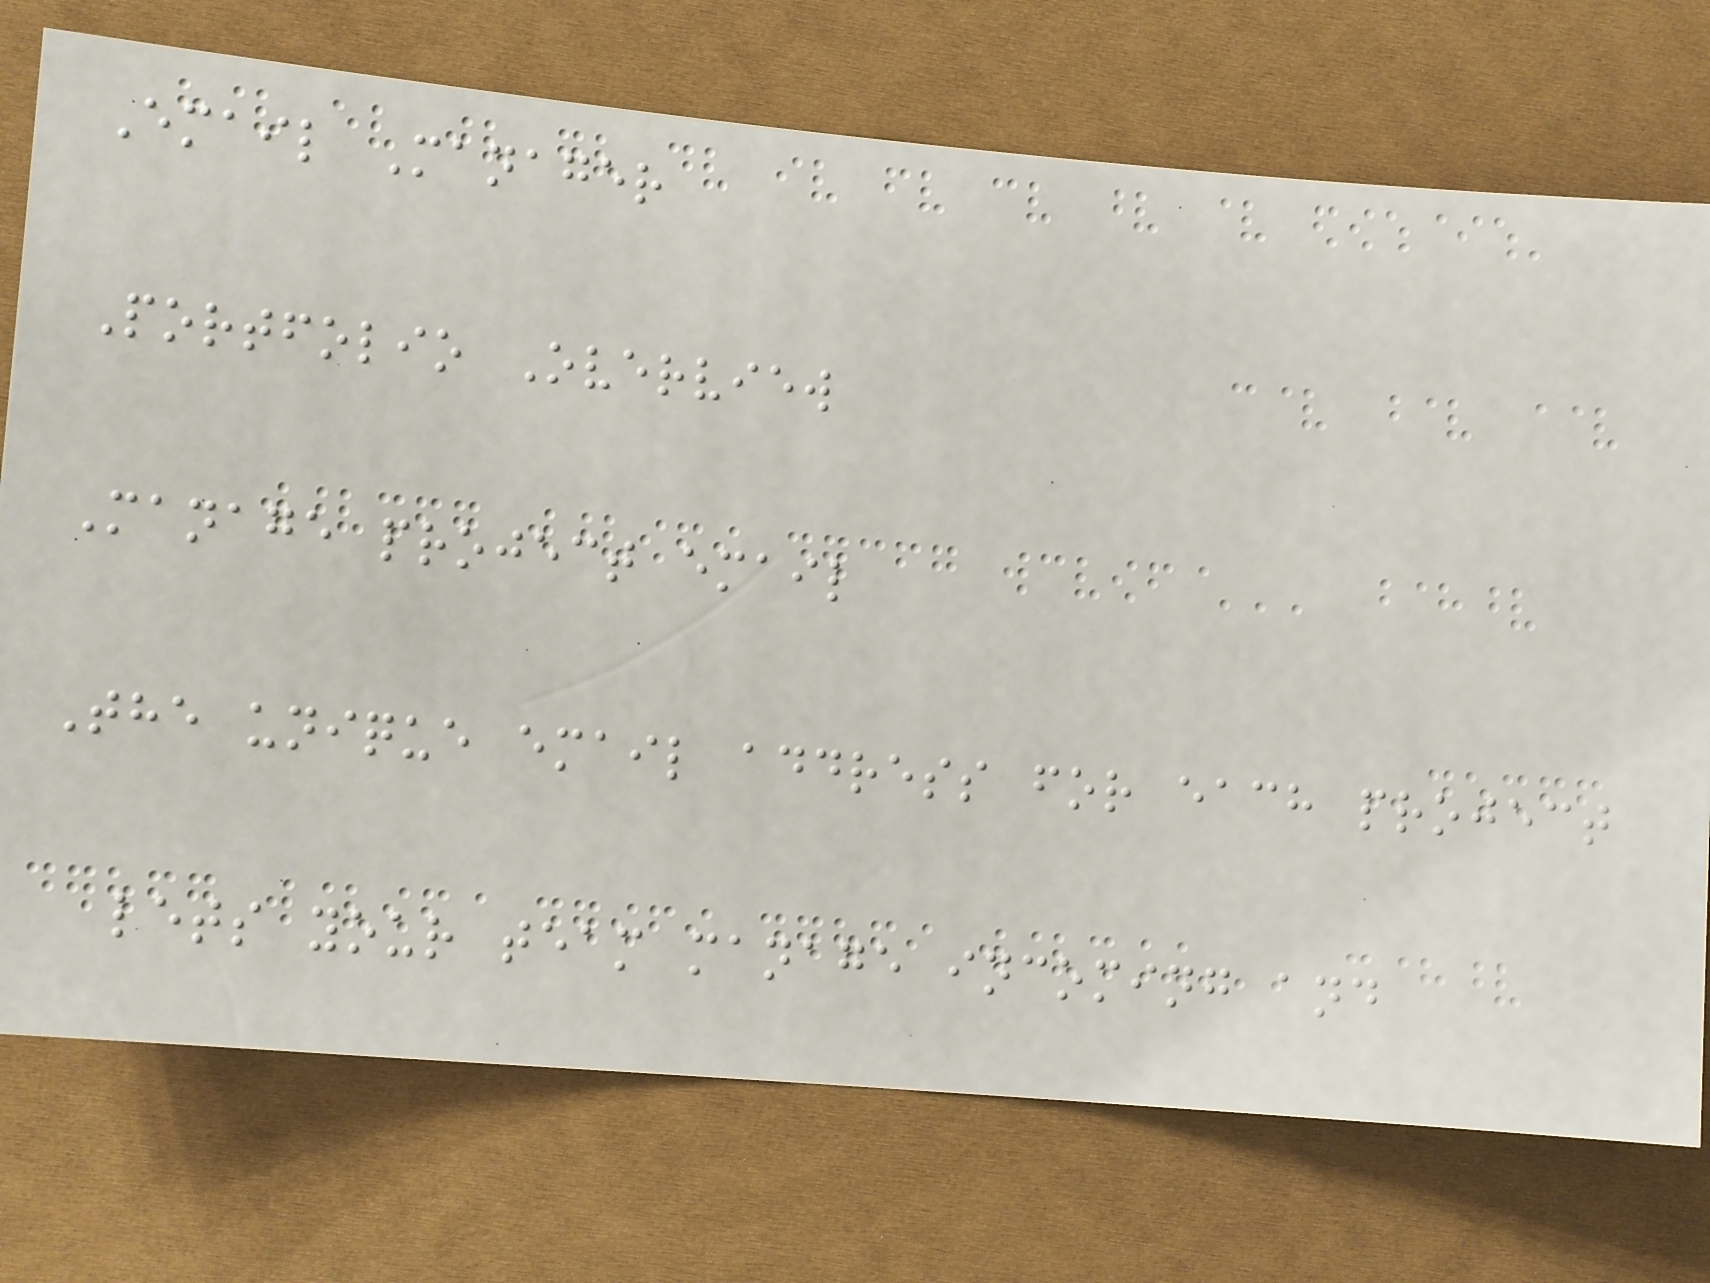Email Manager
Portfolio Overview
Manage project email
The unique email address for each project
lets your team manage incoming and
